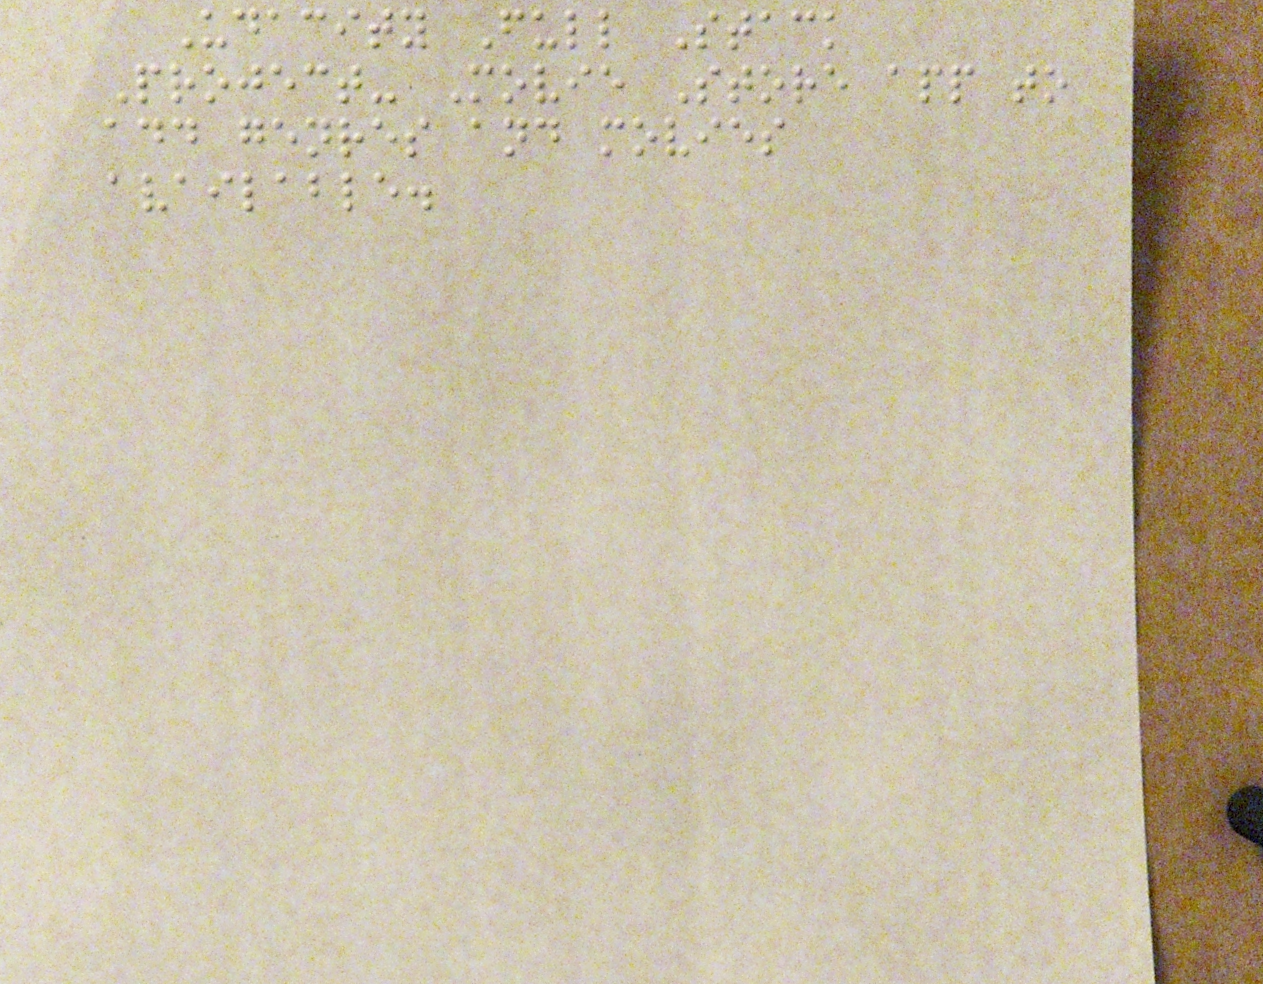Udacity Full Stack
Project- Movie Store app to
add genres and movies
available.
